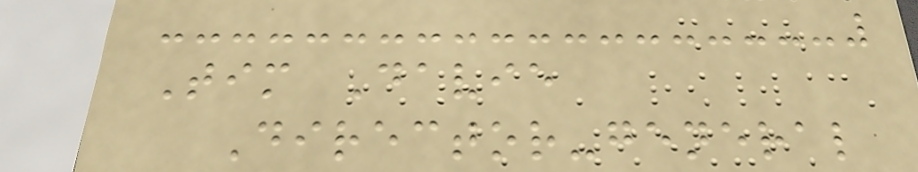Tim Davie
Director-general
